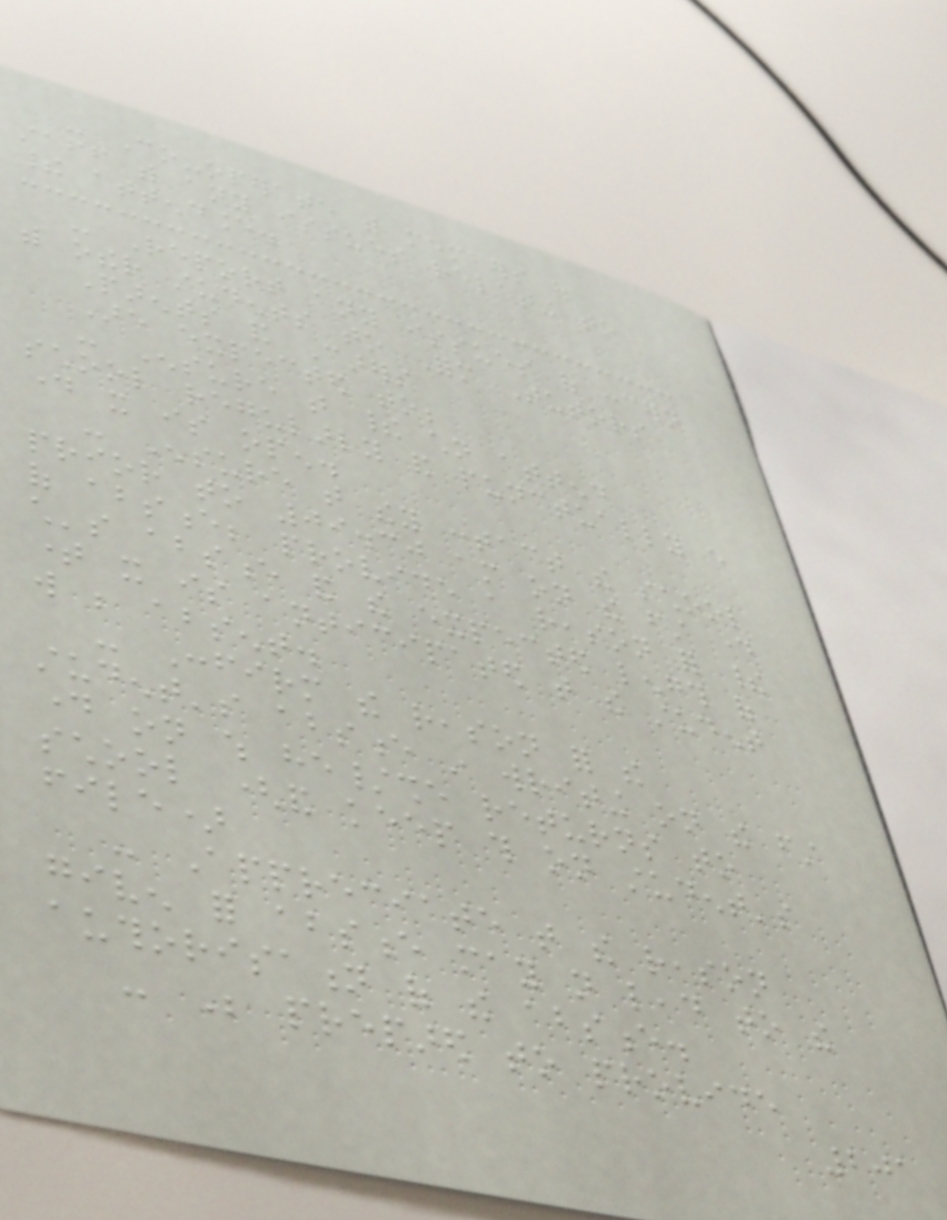- Co-operate with members of
staff with any issues relating to
their attendance.
- Report any issues of concern
with other students to Form Tutors
Parents and Carers
Are expected to;
- Ensure that their children attend
school regularly and punctually every
day it is open.
- Ensure that they contact the school
prior to 09.30 am on the first day
of absence; provide a reason for their
child's absence and the expected length of
time it is anticipated that the student
will be absent.
- Confirm the reason for the
student's absence in writing on the first
day on which he/she returns to
school (and keep this on student's
file)
- Appreciate that the reason
given for absence may not lead to the
authorisation of the absence.
- Be prepared to provide
201
